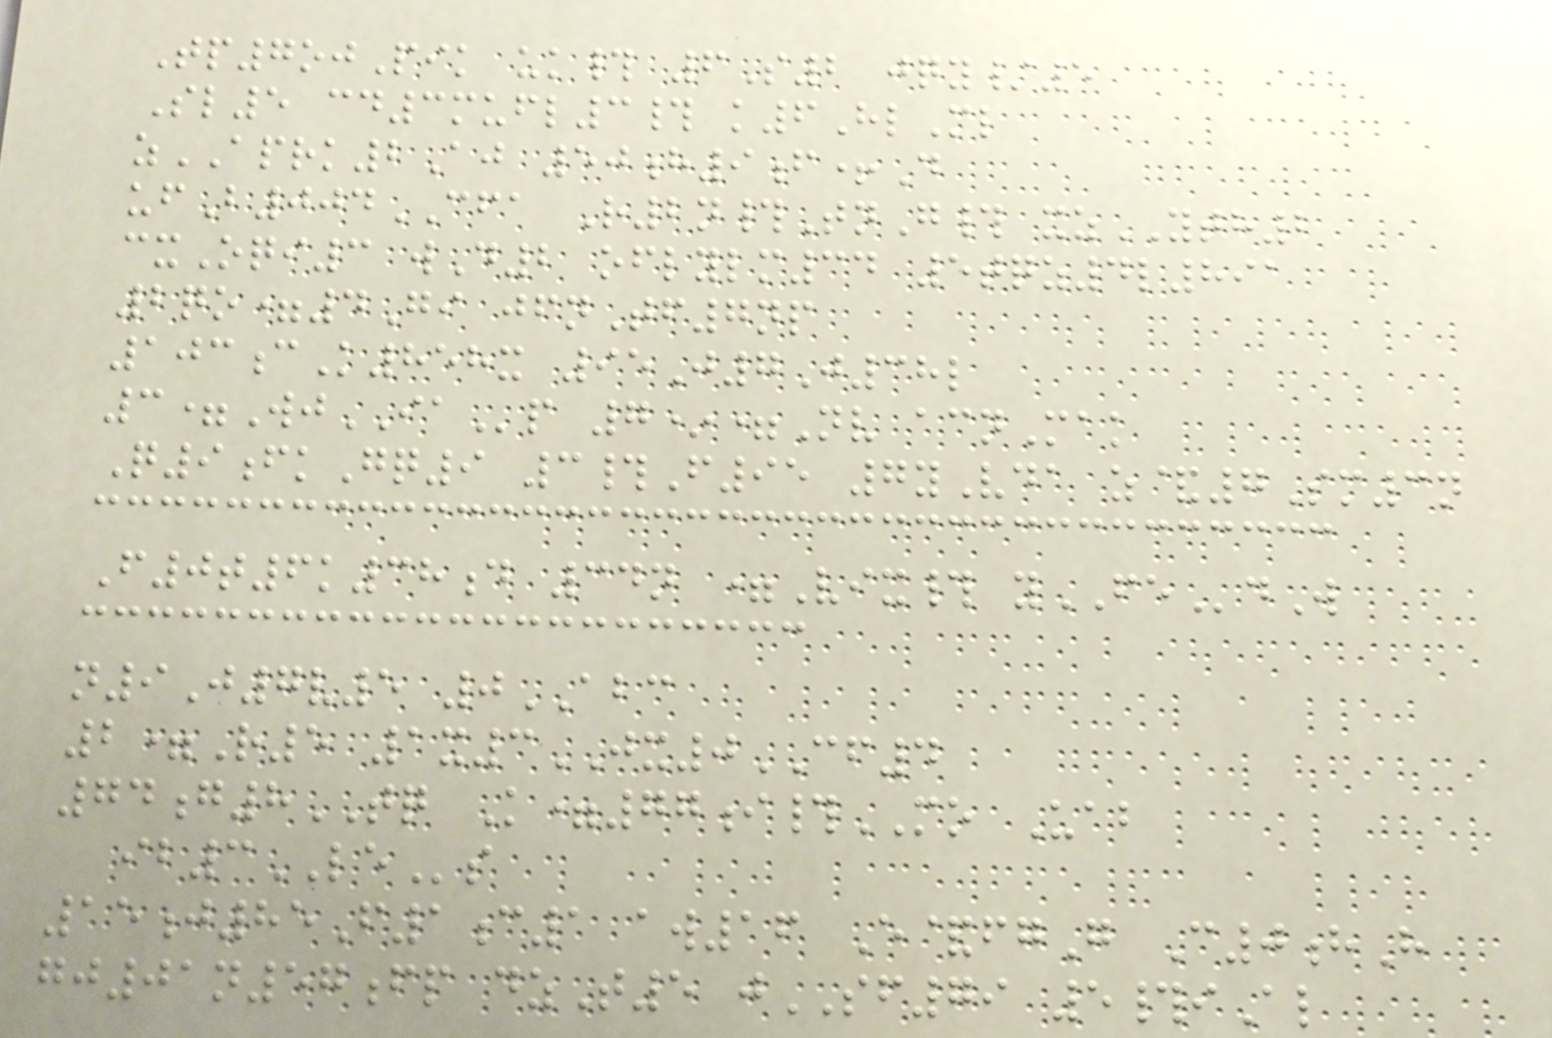Tp7ojPik uk# 6S2 jqy/5
Sl5 cd3mufl3# k6HlMl
zAPRK2Aj 50h9f+D
ufB004CFA R2n#TnG# xzYTH2
cxOqi3 wD2 oflylm34 5tqz4l891
2qo=4Gi jfnTf7np
103cK858x 95J7J38l
3=WjIAp 7*=Nv acnMak
Q9fkGq9 3#F95 7yVda z&7Sm3n
F0t6k38d 34n =Vix# yFEdW
n9J7v5 0ABC
2=R5 1x3JX0CF4
74g8TQ K=77i#MO Uab
ib3LEs
15j85F1c1 aw16 E&fgG C0hH
gj01n57fp dzT5 jSF79 5#iAl
